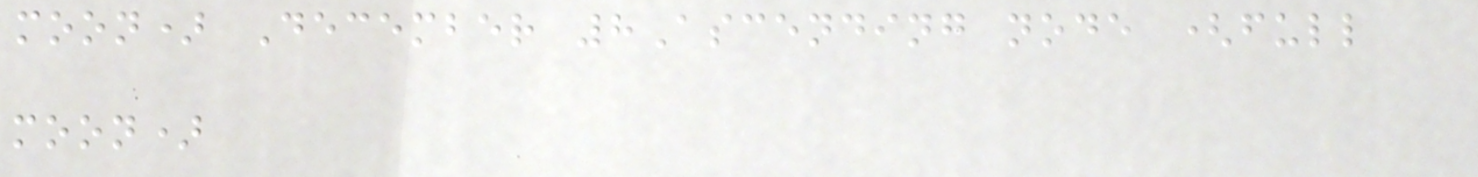moon) December 8Ascending node (full
moon)
